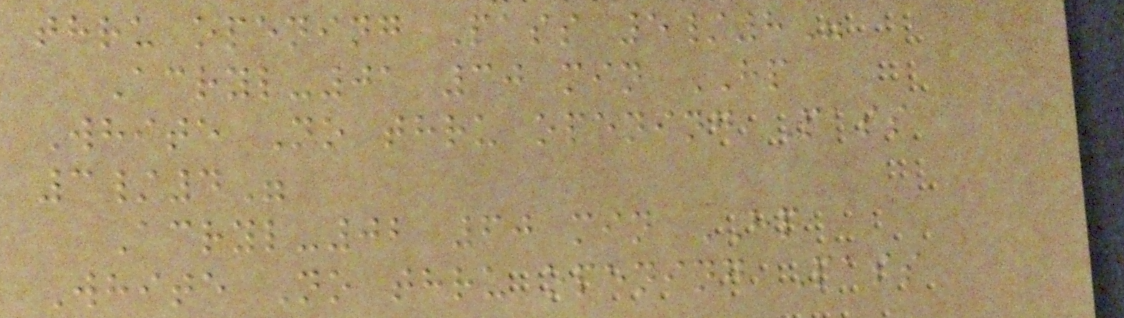thru opening Pass 5/8"
Acryl-01 30 min HP
White No thru opening Pass
3/4"
Acryl-02 60 min HP
White No thru opening Pass
